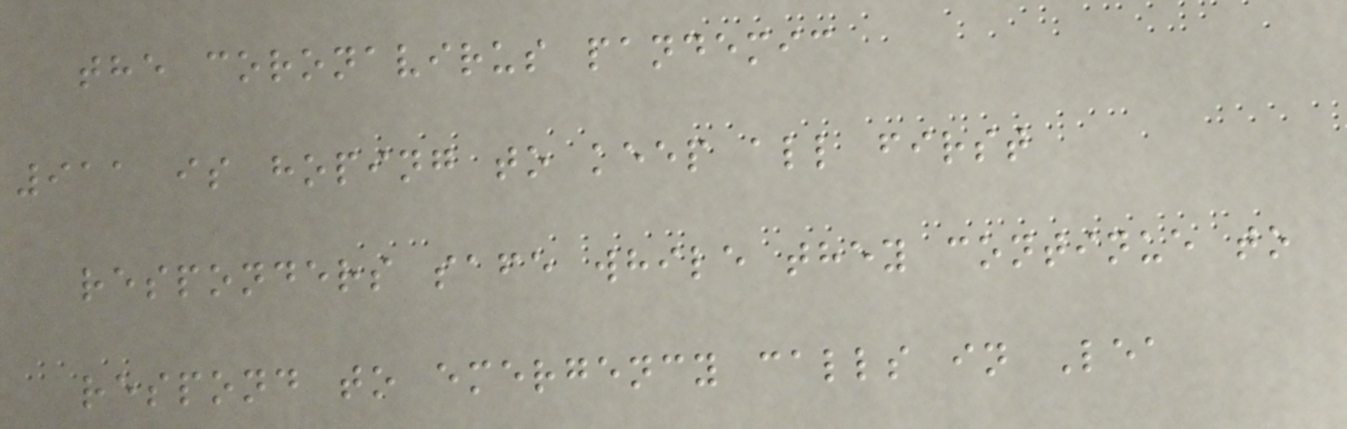the coronavirus pandemic
911 is hoping to keep all first
responders safe while they continue to
respond to emergency calls in Lea
